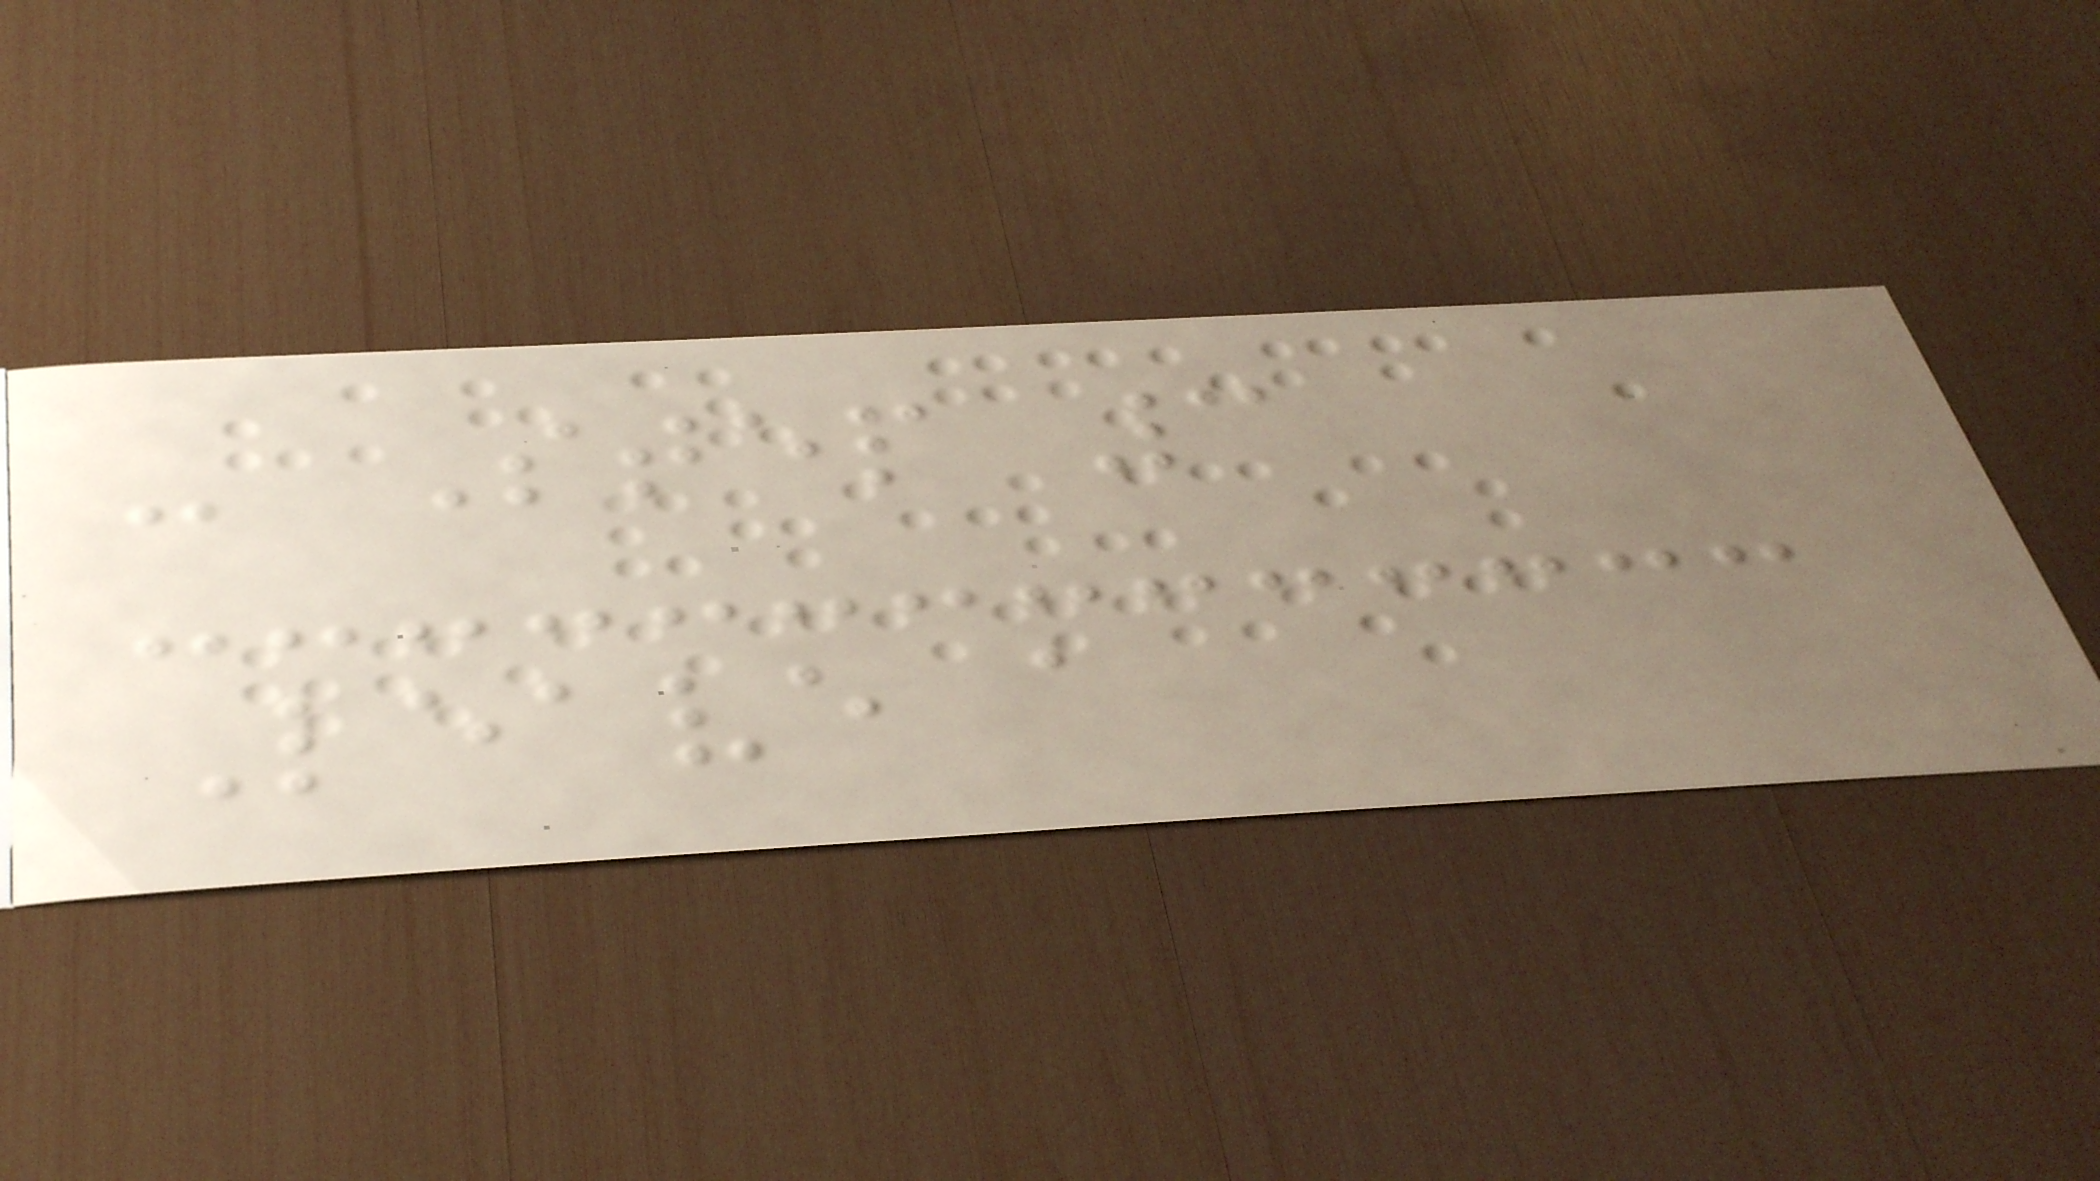- Step 3
Leave a
